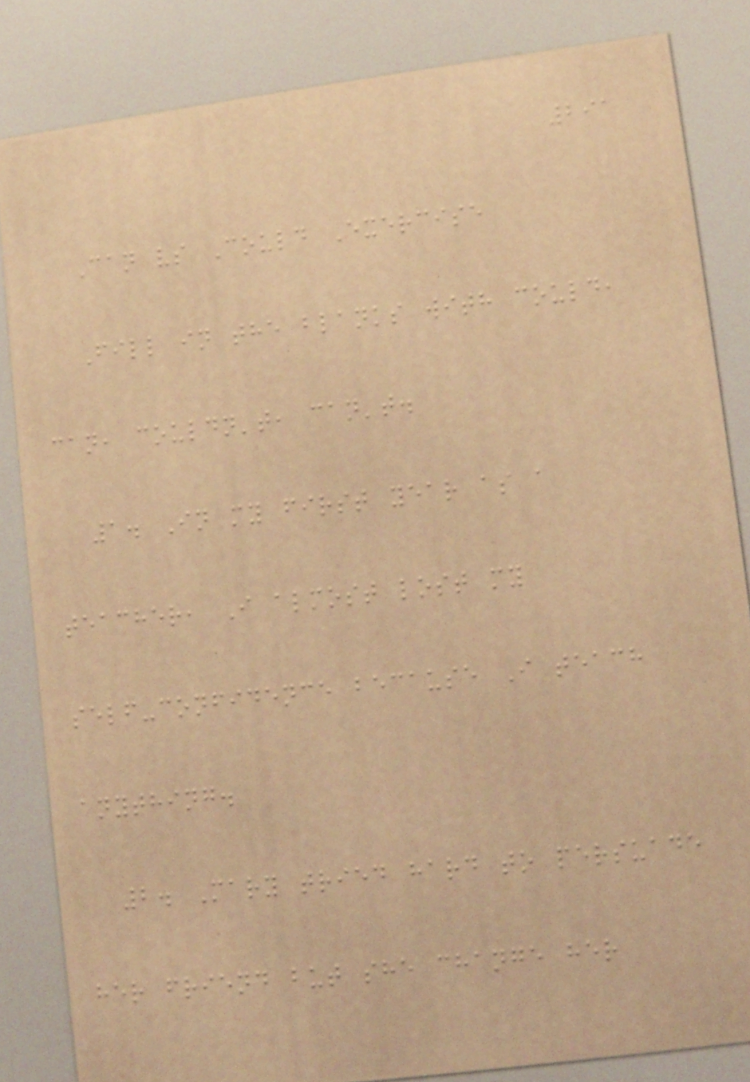291
Can vs Could Exercise
Fill in the blanks with could,
can, couldn't, can't.
1. In my first year as a
teacher, I almost lost my
self-confidence because I teach
anything.
2. Mary tried hard to persuade
her friend but she change her
